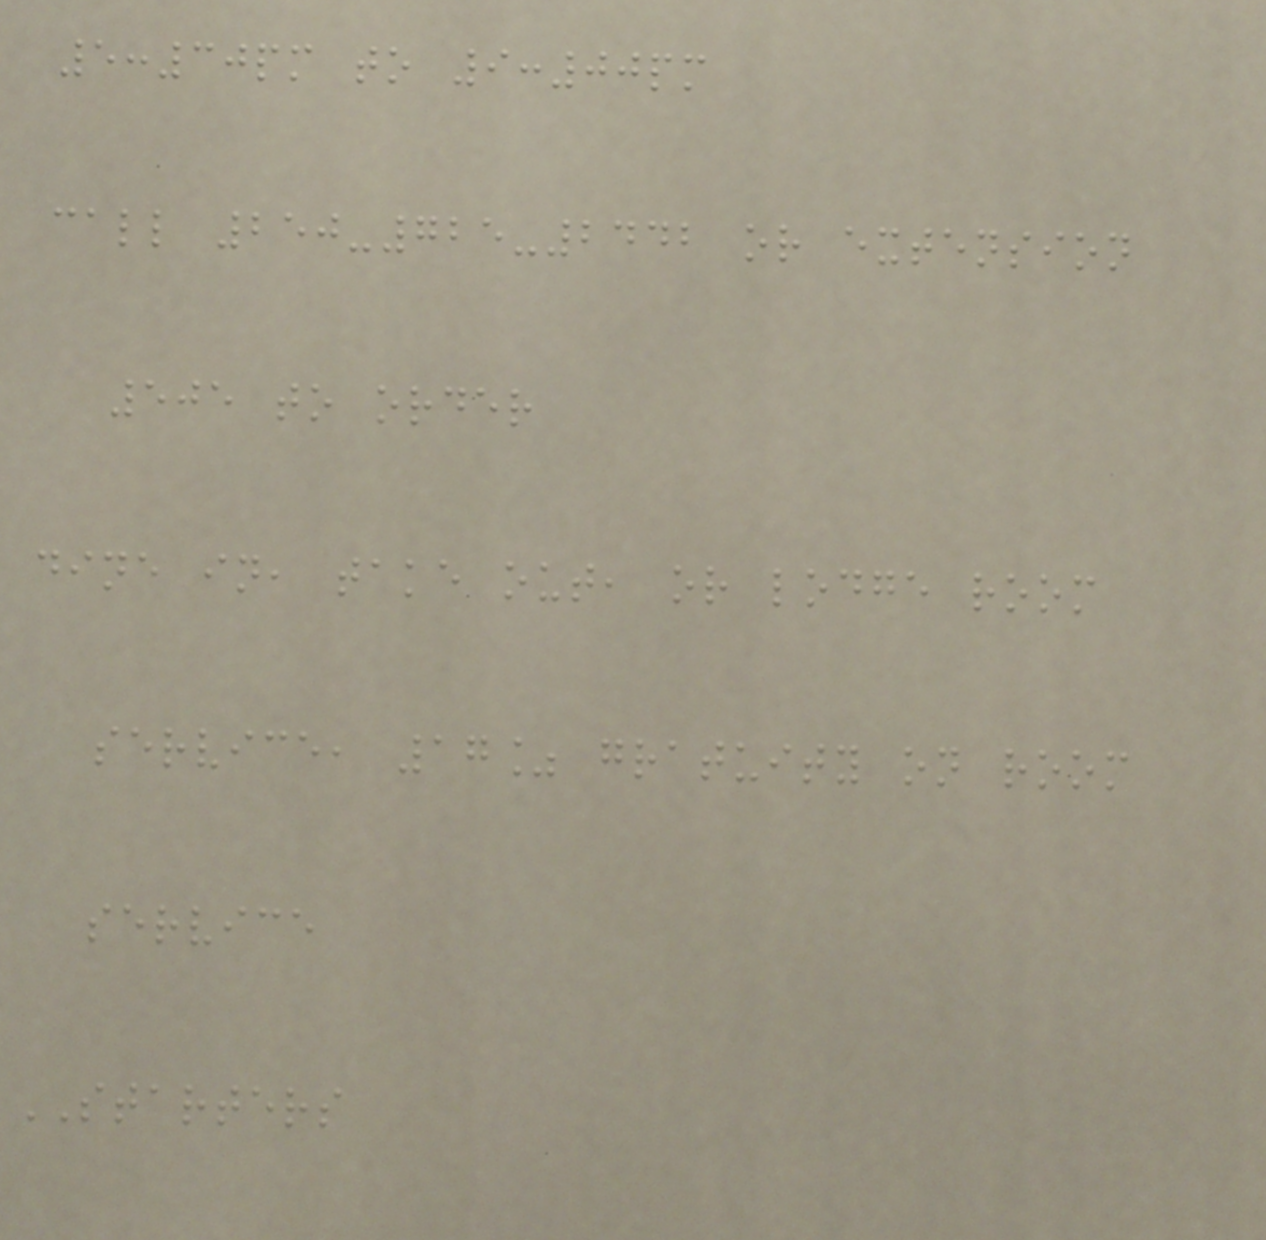5:30pm to 9:00pm
call 250-725-2442 or extension
505 to order
dine in, take out, or lodge room
service, 17% gratuity on room
service
STARTERS
